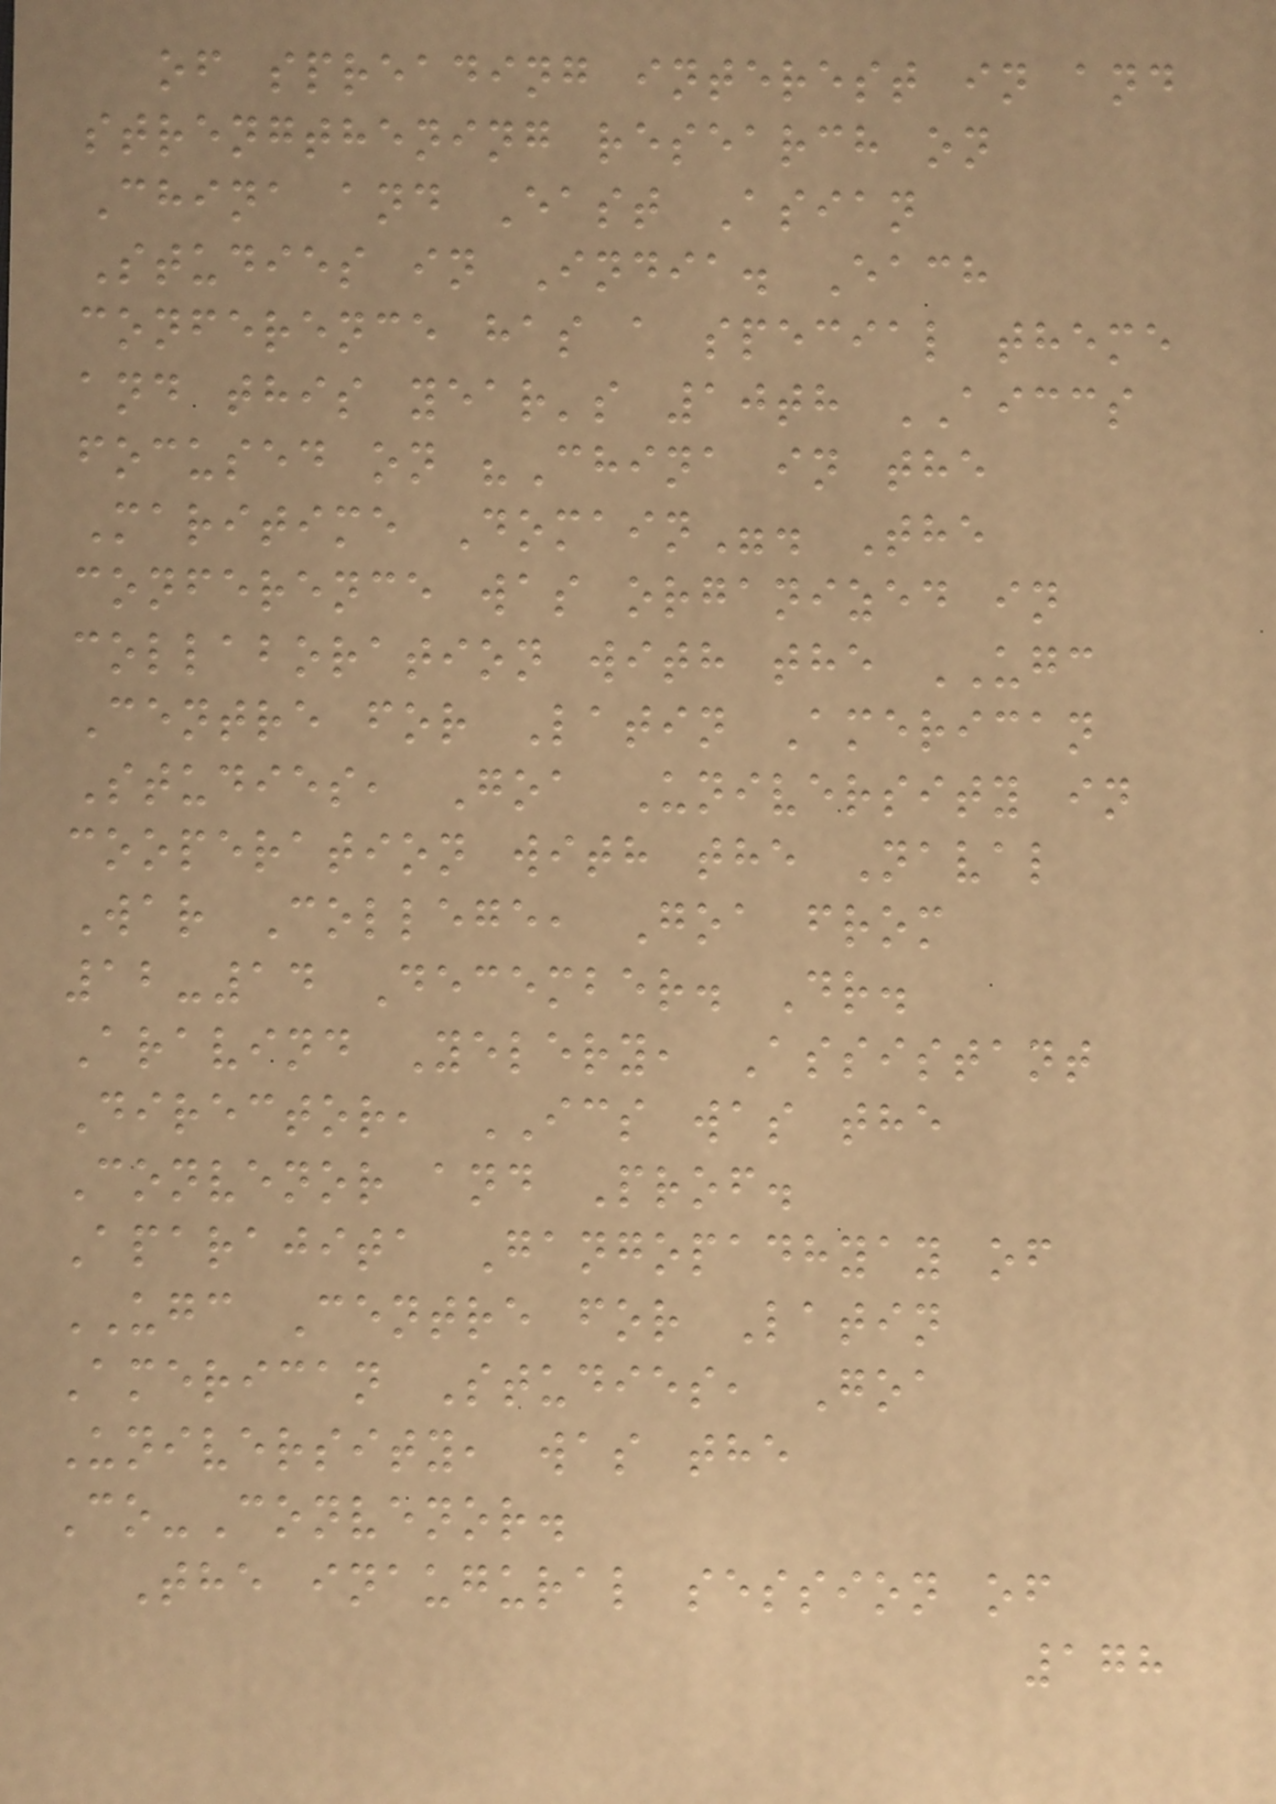of spreading interest in and
strengthening research on
China and East Asian
Studies in India. Each
conference has a special theme
and this year's 10th AICCS
focused on "China in the
Maritime Domain". The
conference was organized in
collaboration with the UGC
Centre for Latin American
Studies, Goa University in
cooperation with the Naval
War College, Goa from
12-14 December. Dr.
Aravind Yelery, Assistant
Director, ICS was the
Convenor and Prof.
Aparajita Gangopadhyay of
UGC Centre for Latin
American Studies, Goa
University, was the
Co-Convenor.
The inaugural session of
178
